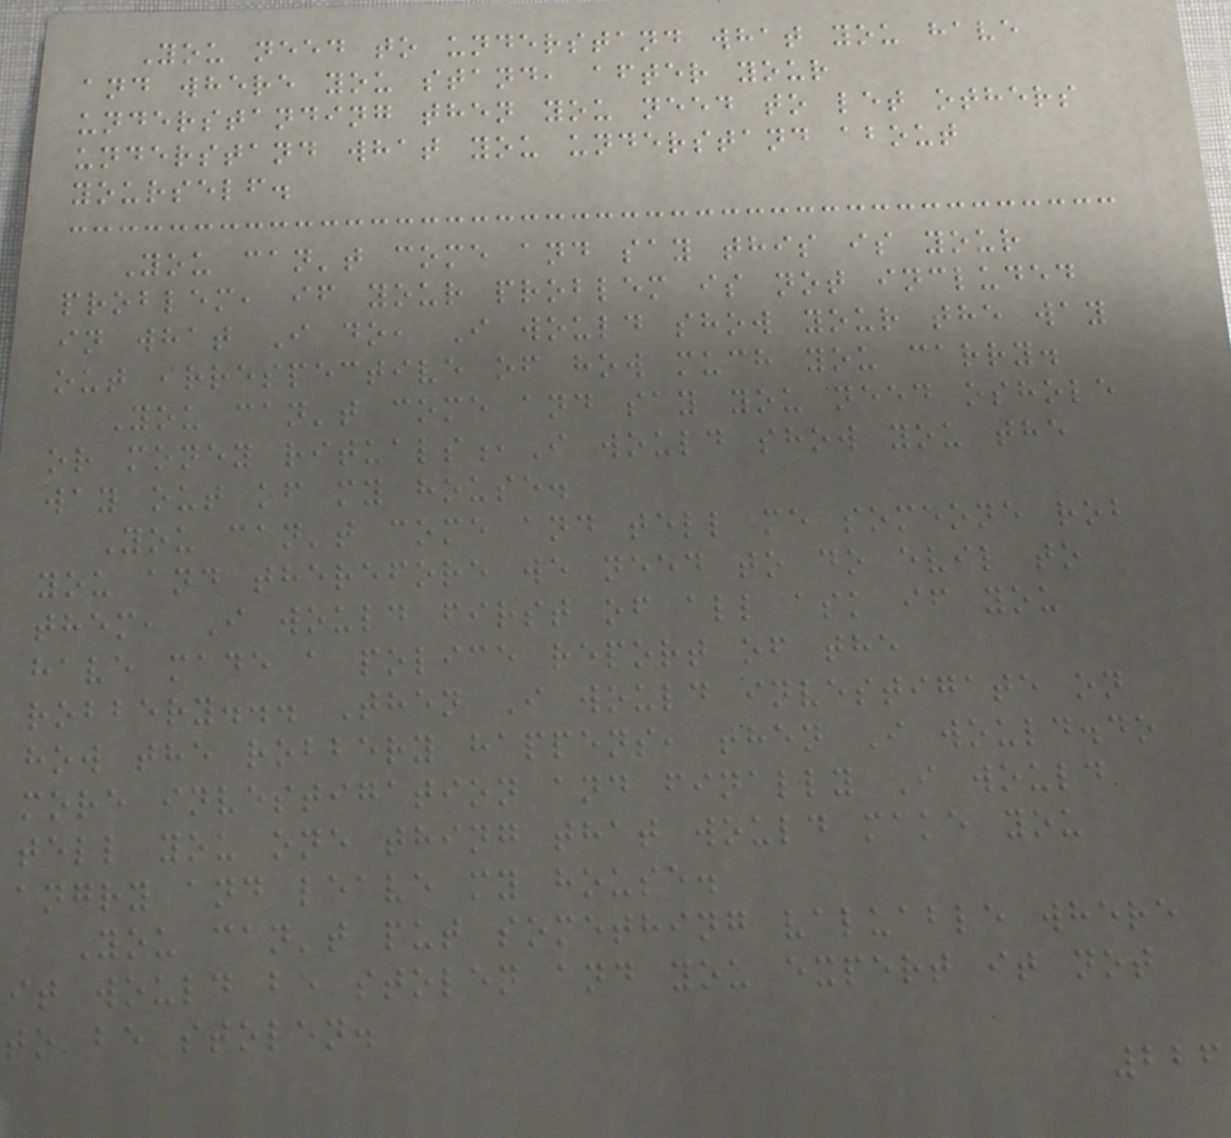You need to understand what you have
and where you stand, after your
understanding then you need to let others
understand what you understand about
yourself.
You can't come and say this is your
problem, if your problem is not included
in what I do, I would show your the way
out irrespective of how much you carry.
You can't come and say you need oshole
or money rituals,I would show you the
way out of my house.
You can't come and tell me someone rob
you and therefore we need to do evil to
them, I would first of all ask if you
have made a police report of the
robbery... Then I would investigate on
how the robbery happens, then I would.do
more investigation and finally I would
tell you one thing that would make you
angry and leave my house.
You can't put something valuable where
it would be stolen and you expert it not
to be stolen.
226
